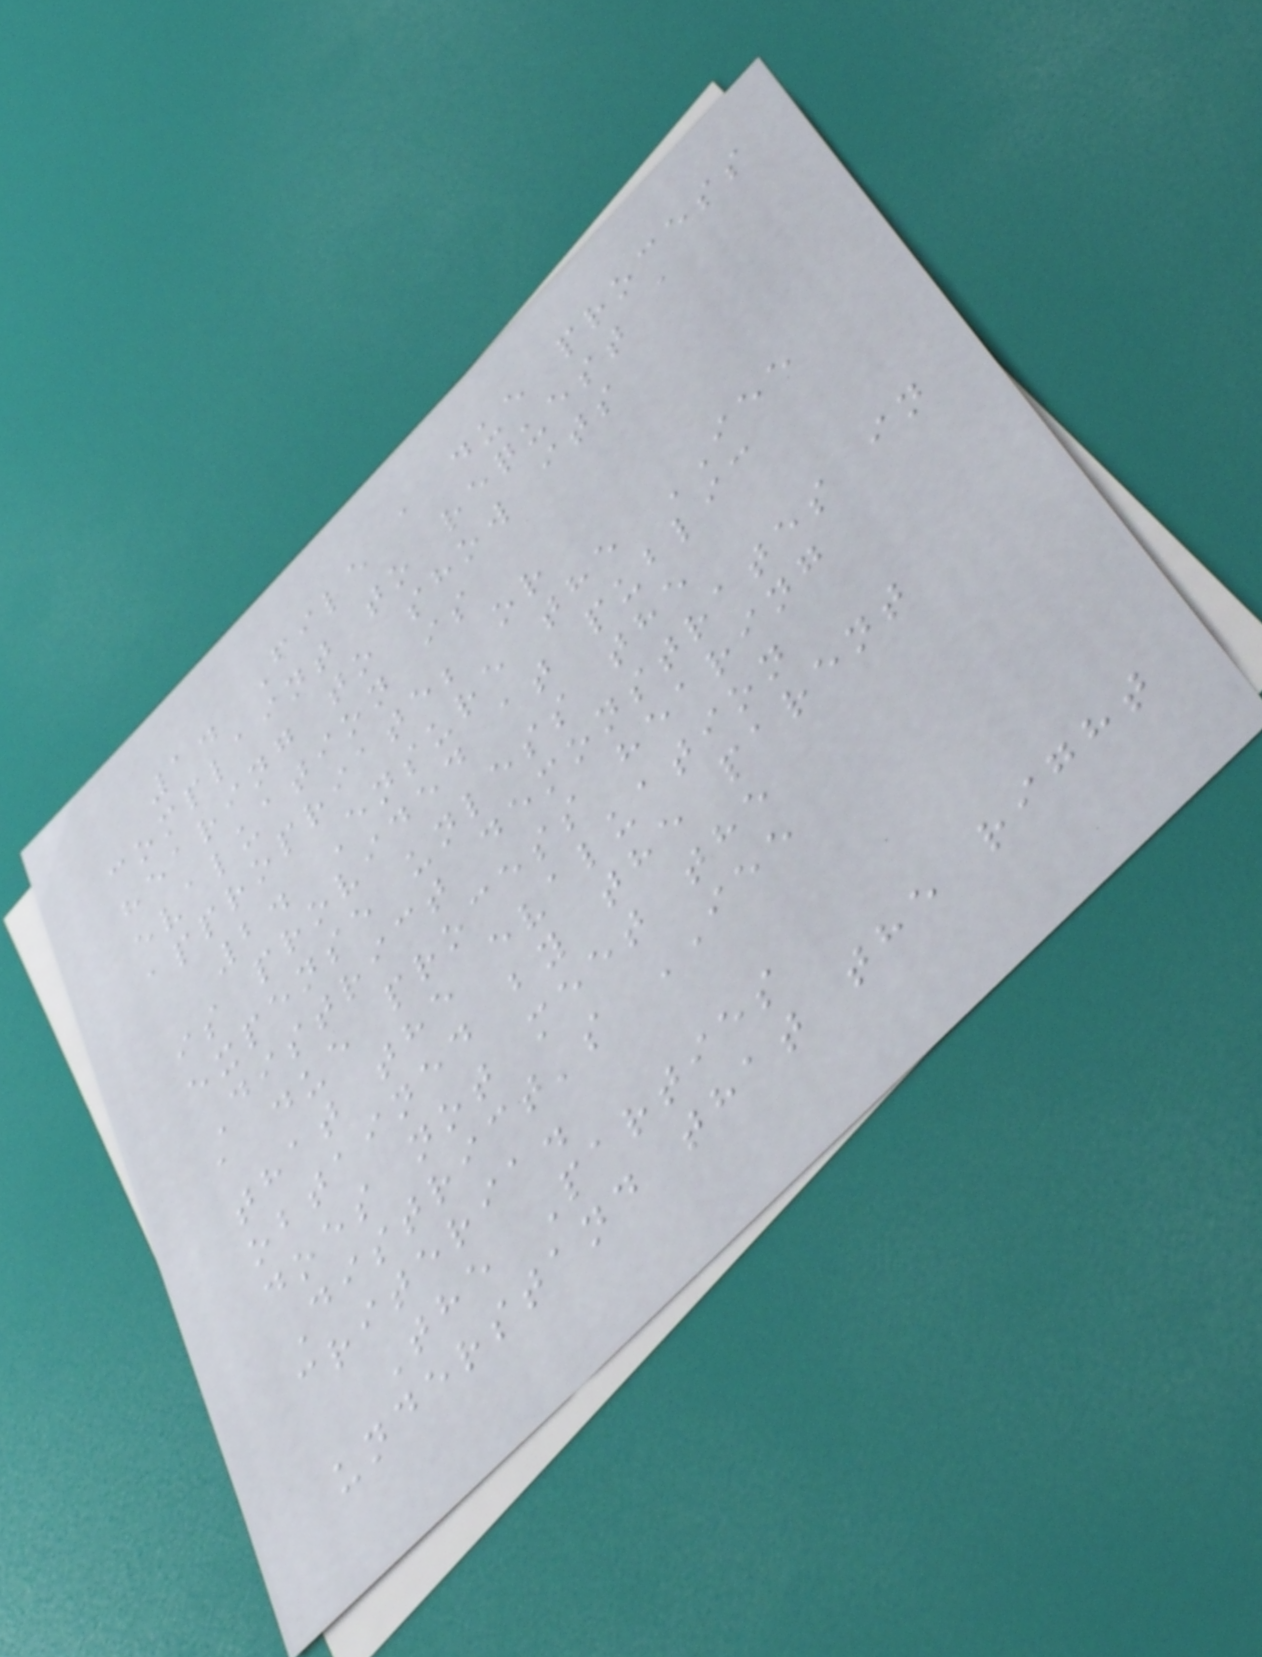1. File a due process
complaint to request a
hearing to show its
evaluation is
appropriate; or
2. Ensure the IEE
is provided at public
expense unless the
District demonstrates in
a due process hearing
that the evaluation
obtained by the parent
does not meet the
District's IEE
criteria.
The Parties
understand that the right
